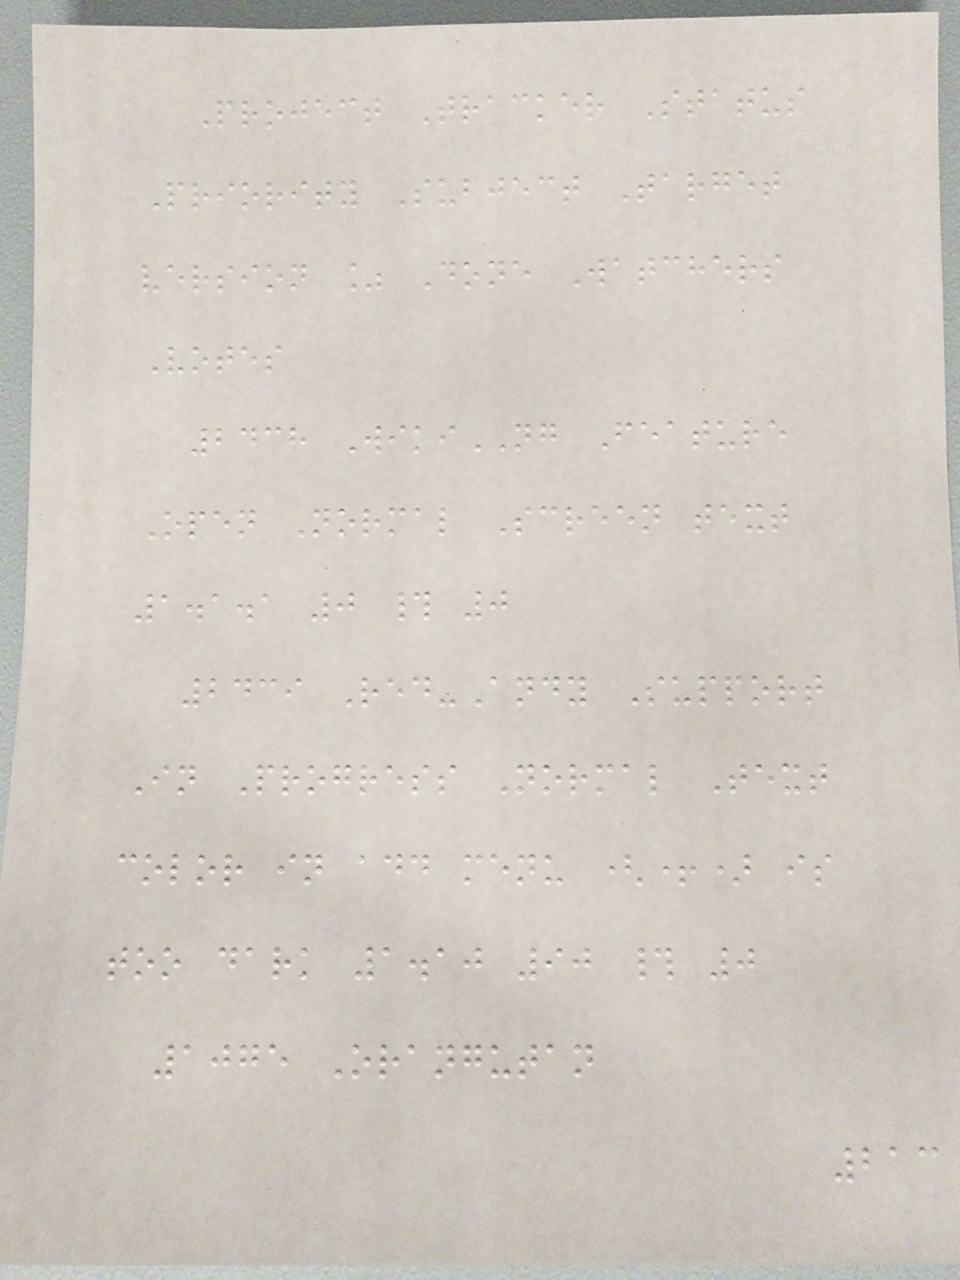Project Tracker Status
Priority Subject Target
version % Done Watchers
Votes
2438 WikiNG Feature
Open Normal Screen text
1.1.1 0 # 0
2439 Red-Andy Support
In Progress Normal Text
color in add menu (+) is
too dark 1.10 90 # 0
1075 Orangutan
213
